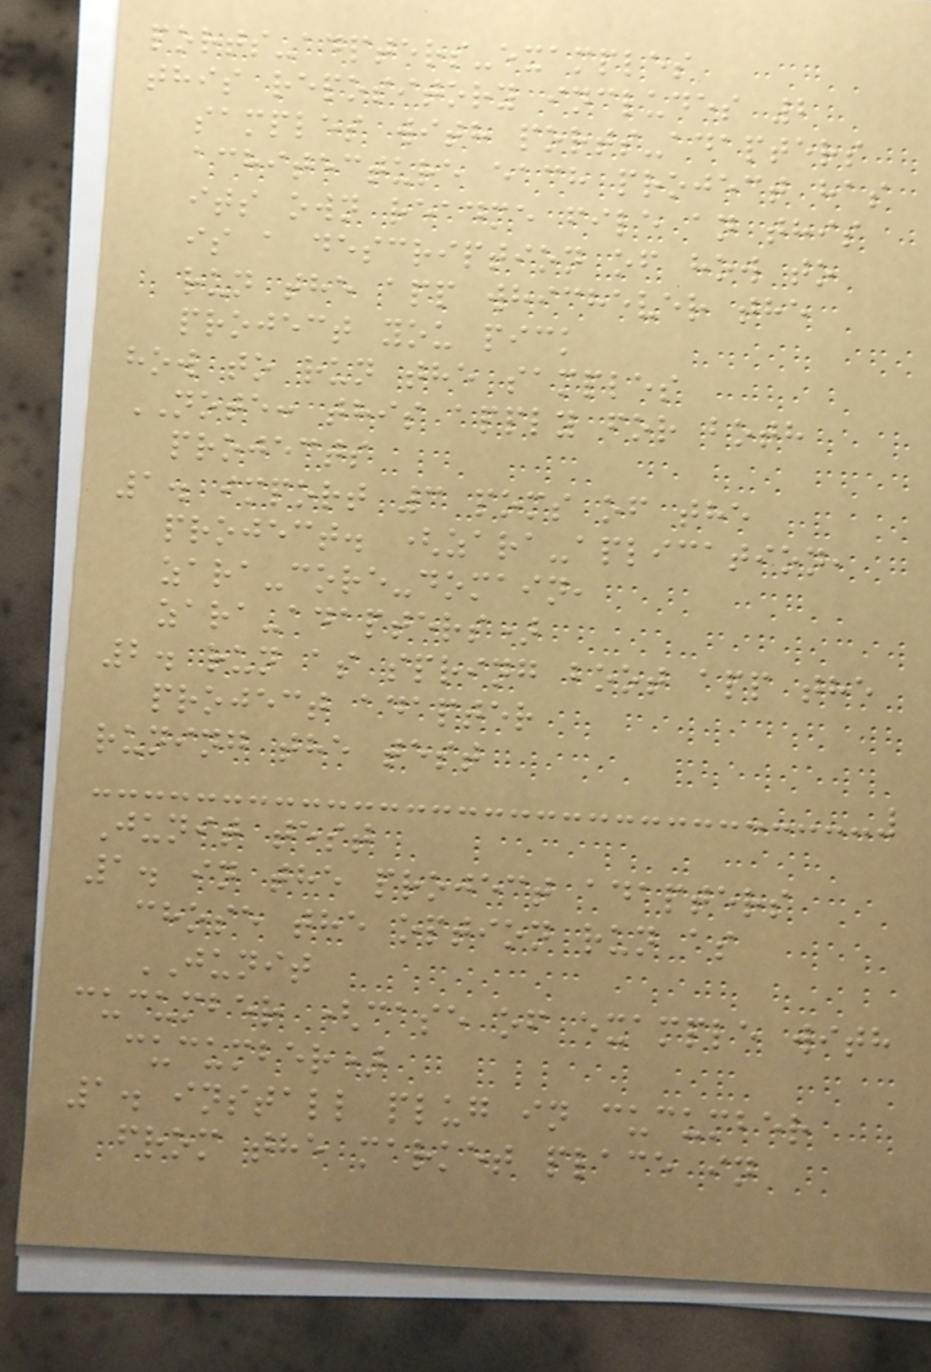ports-adpters-examples
this repository includes 2
samples with ports-adapters
achitecture each project has
its own readme file an this
is a description of how to
run the app whichever the
project you pick
how to run the samples
NOTE: this apply for both
projects
1. import 3 poms of the
project. (zara-aplication,
zara-core-domain,
zara-adapters)
2. run as spring boot app the
project adapter
runing the test
Junit test
1. in the project adapters
chose the option run as
JUNIT
cucumber (case of example with
cucumber)
1. install plug in cucumber
from the market place in
